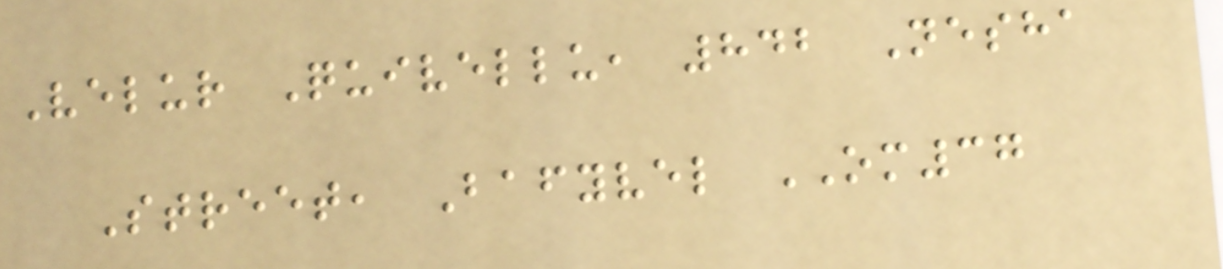Velur Quivellu, 842 Nesha
Street, Bafyvel OM37
